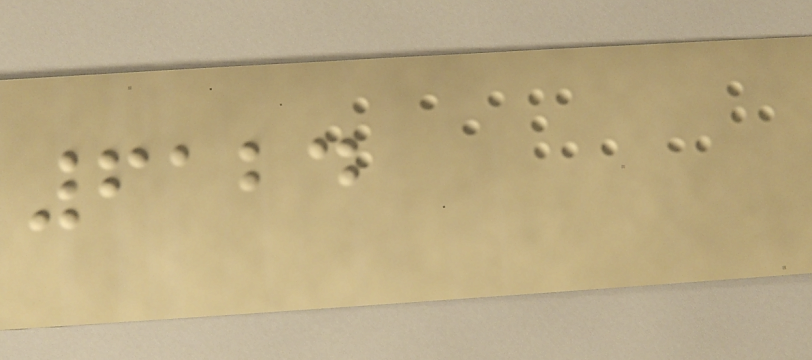6124
